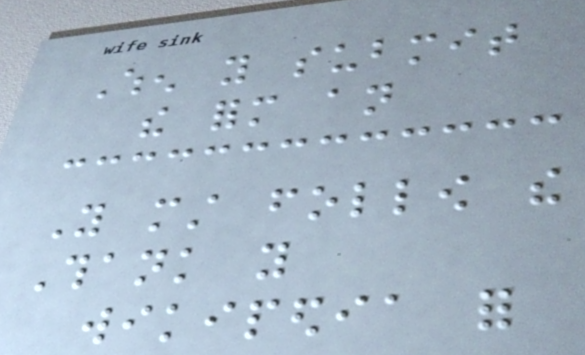When you submit
the form an
You must follow the
Thank you
wikipedia for
